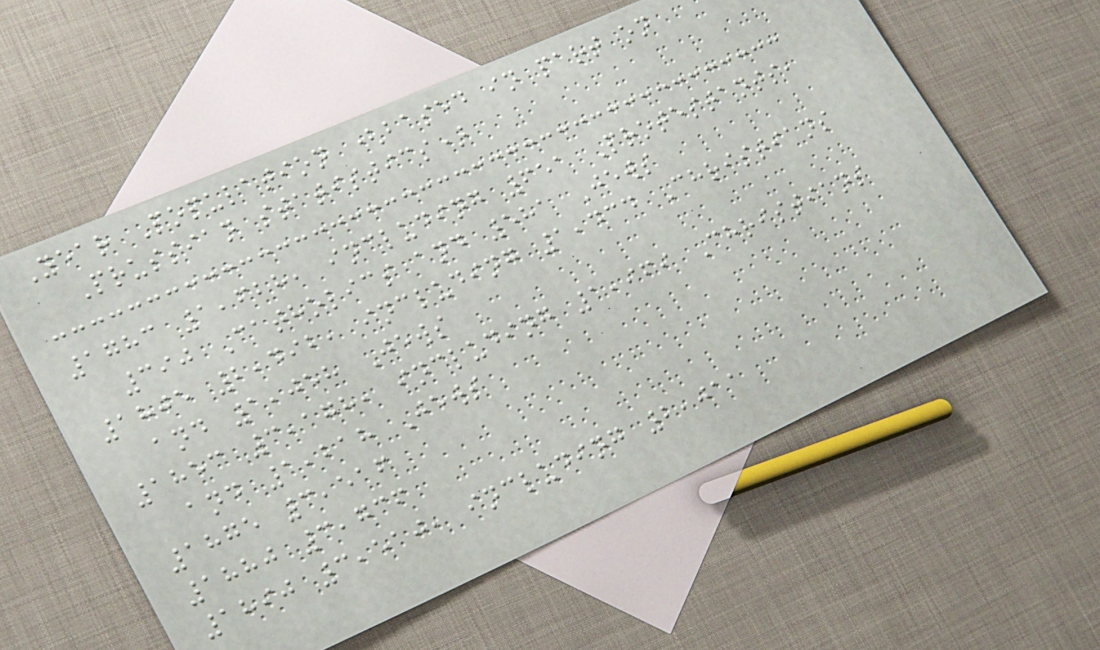Year Population (based in part on
Prussian statistics)
1783 1,628, including 651 Protestants,
390 Catholics and 581 Jews
1805 2,492, including 1,434 Christians
and 1,058 Jews
1853 3,178, including 1,969 Christians
and 1,218 Jews
1875 3,516
1880 3,736
1890 3,510, including 2,011
